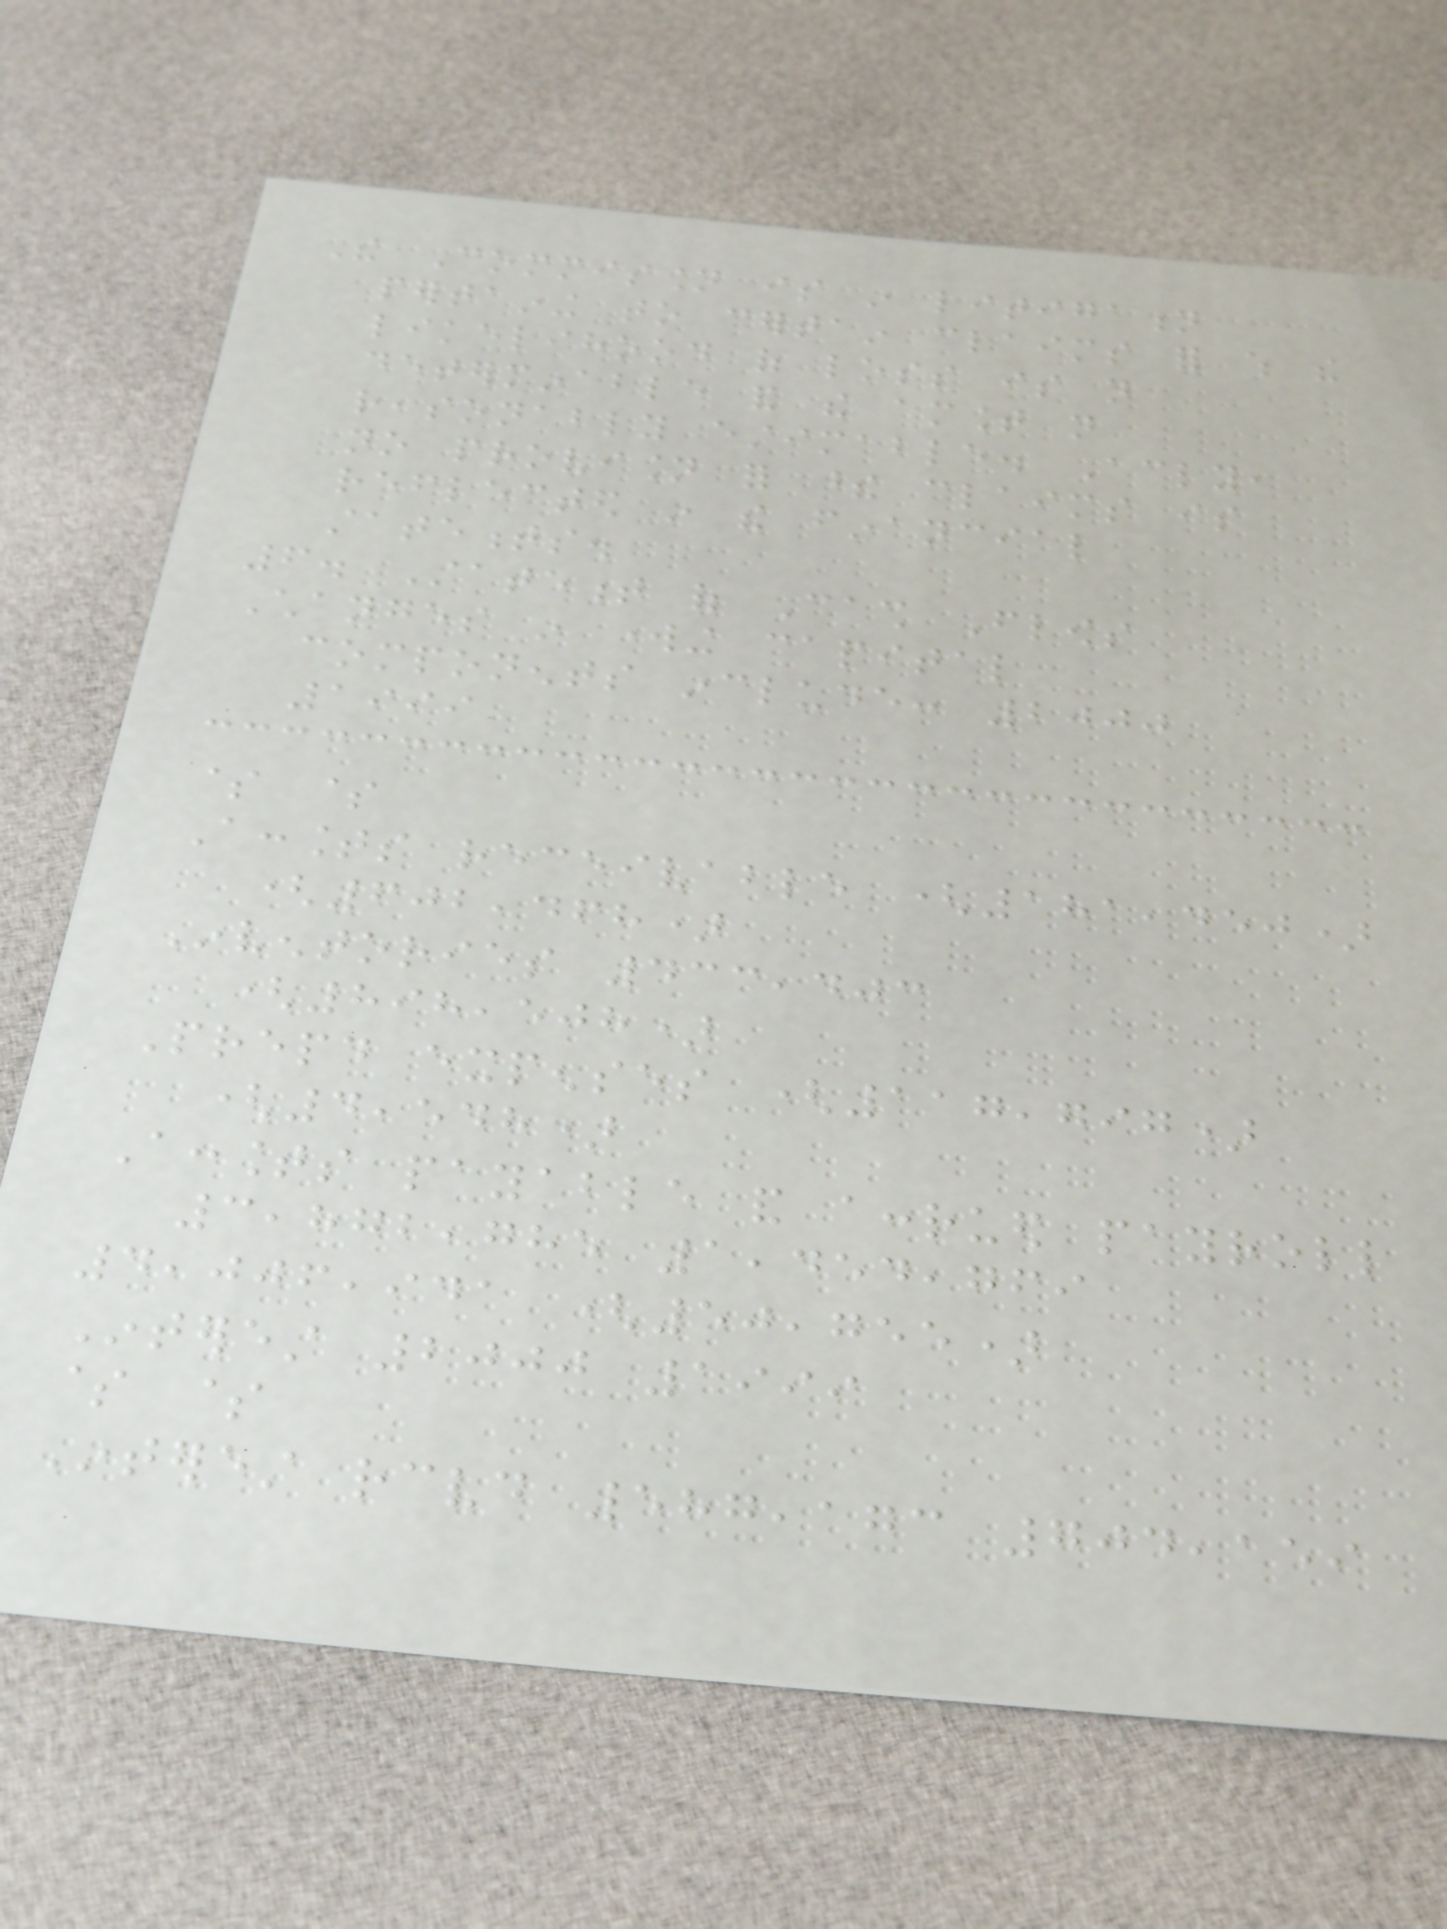The Commission is in litigation
pertaining to certain claims for which the
likelihood of loss is not
determinable and the amount not
reasonably estimable. Accordingly,
no provision for these claims is
reflected in the financial
statements.
6. Statement of Cash Flows
Changes in working capital
components include: 2000
1999
$ $
Accounts receivable (181,450)
(602,468)
Inventories 433,403
(898,508)
Prepaid expenses (117,797)
(4,548)
Accounts payable and accrued payroll
3,872,785 1,454,769
4,006,941 (50,755)
Interest 2000 1999
$ $
Interest received 587,173 704,159
